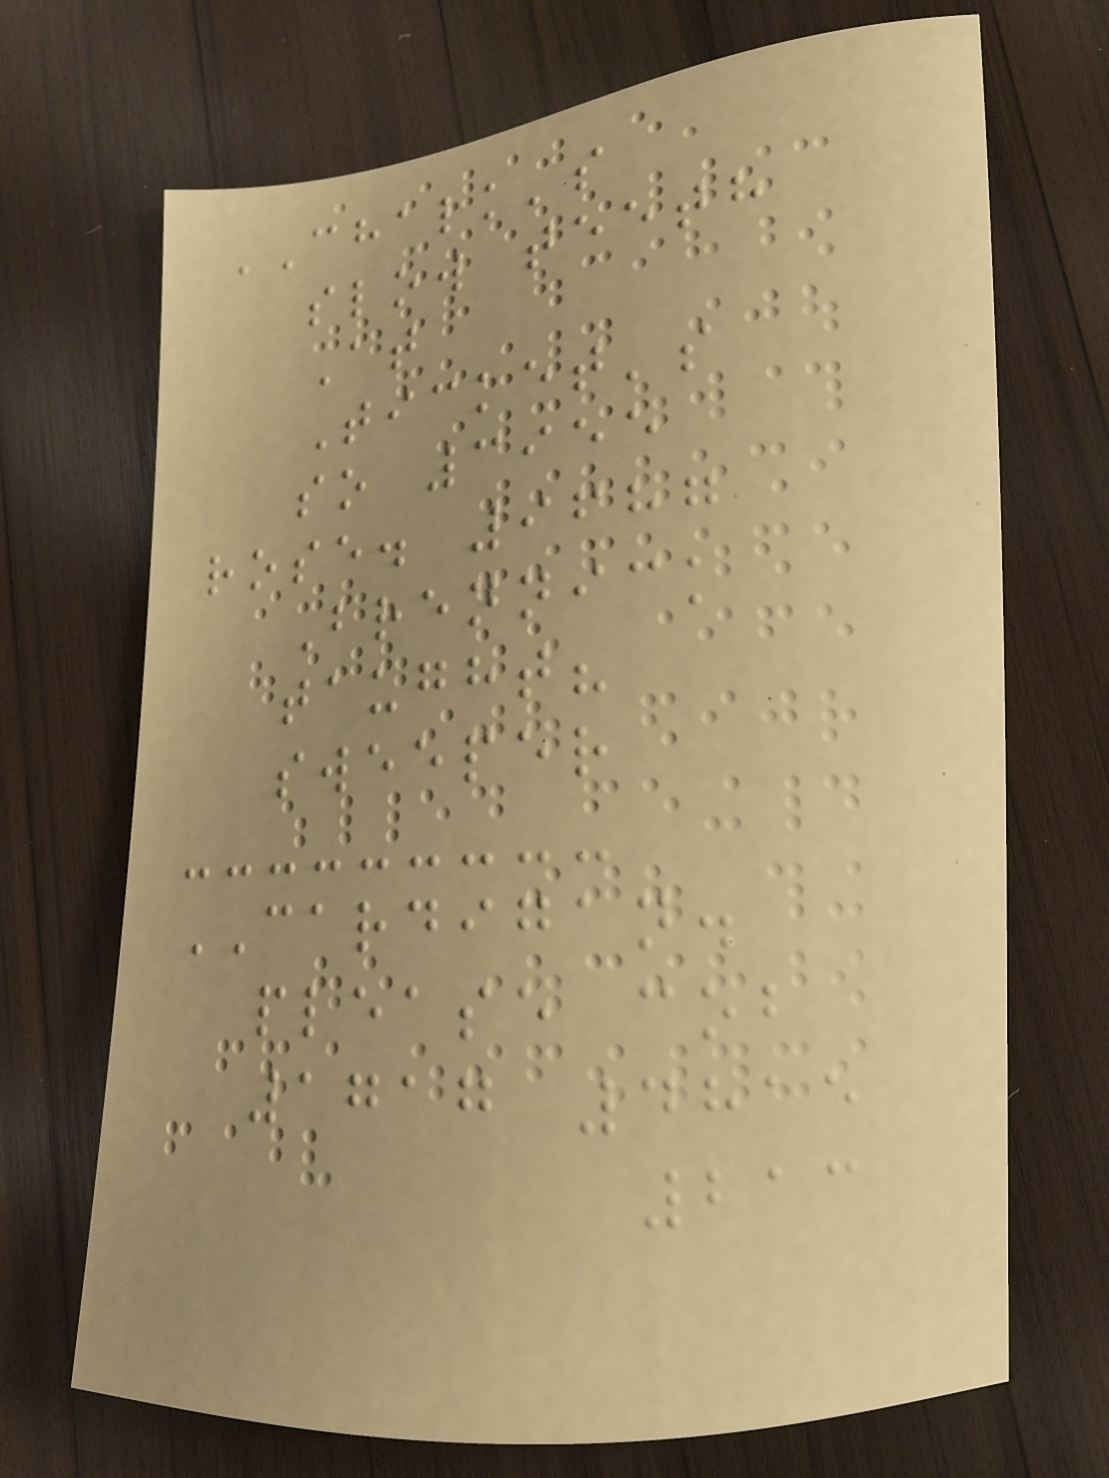CHALK's
slow teeth
At
Ticket's
so 3955
rose. 9687
Brennick
taught?
sweeper
CARDIGAN.
please cob
1717 4815
213
